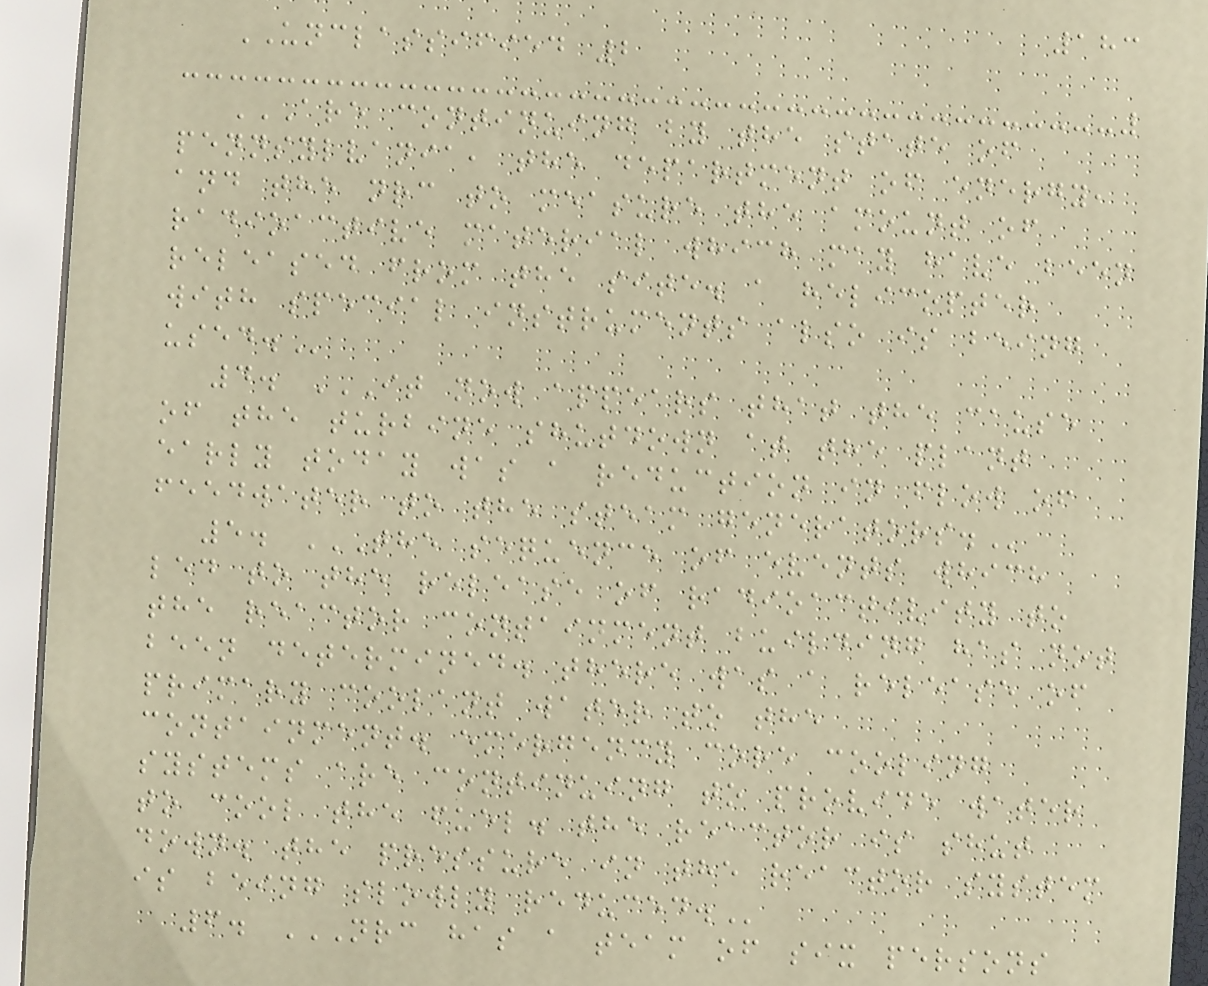183
UNCLASSIFIED 2
ARE CONTINUING BY THE STATE OF
PENNSYLVANIA, THE DEPARTMENT OF ENERGY,
AND THE NRC TO MEASURE THE AMOUNT OF
RADIOACTIVE MATERIAL WHICH MAY HAVE BEEN
RELEASED FROM THE SITE. A HELICOPTER
WITH SPECIAL INSTRUMENTS ALSO IS BEING
USED.
4. IT NOW APPEARS THAT THE CAUSE
OF THE TURBINE SHUTDOWN AT THE PLANT
EARLY TODAY WAS A REDUCTION IN FLOW OF
FEEDWATER TO THE STEAM GENERATORS.
5. THE SEQUENCE OF EVENTS WHICH
LED TO THE RELEASE OF RADIOACTIVITY TO
THE REACTOR CONTAINMENT BUILDING HAS NOT
BEEN DETERMINED. THERE WAS A RELEASE OF
PRIMARY COOLANT WATER TO THE
CONTAINMENT. EMERGENCY CORE COOLING
SYSTEMS ARE CONTINUING TO PROVIDE WATER
TO COOL THE FUEL. THE REACTOR IS SHUT
DOWN. THE PRESSURE IN THE REACTOR SYSTEM
IS BEING SLOWLY REDUCED.
6. NRC HAS A TEAM OF SIX PERSONS
